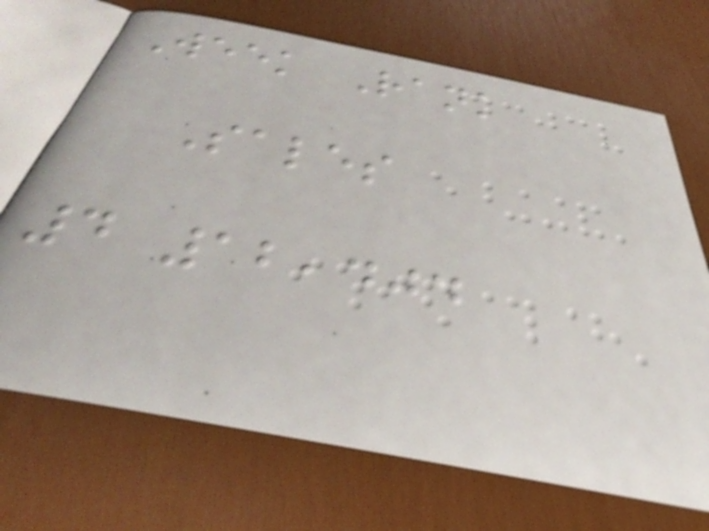Week Rank
Sales
4 12,404
